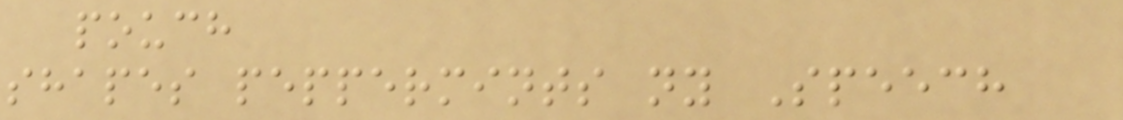pouch
shapes peppermints ny Speech
